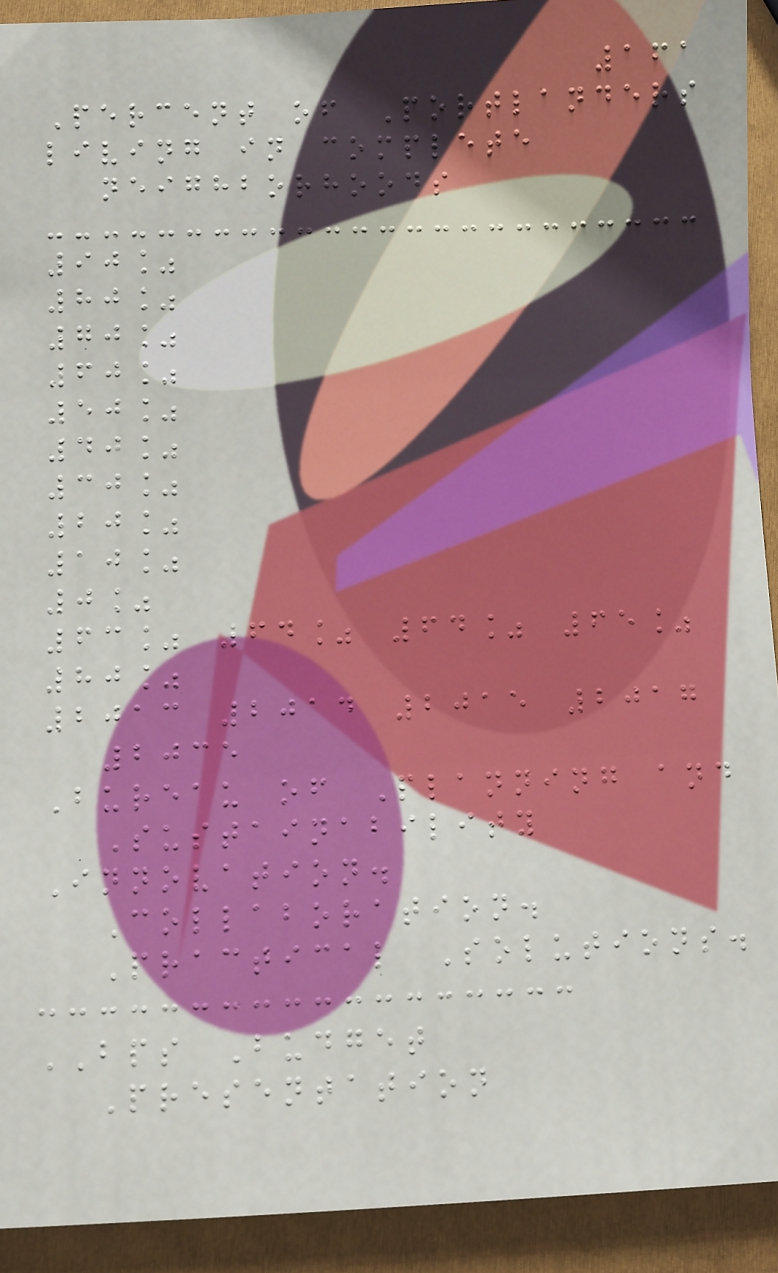161
Percent of Portlanders
living in complete
neighborhoods
90%
80%
70%
60%
50%
40%
30%
20%
10%
0%
63% 64% 64% 65%
80%
2013 2014 2015 2017
2035
Bureau of Planning and
Sustainability
Innovation.
Collaboration.
Practical Solutions.
BPS Budget
Presentation
